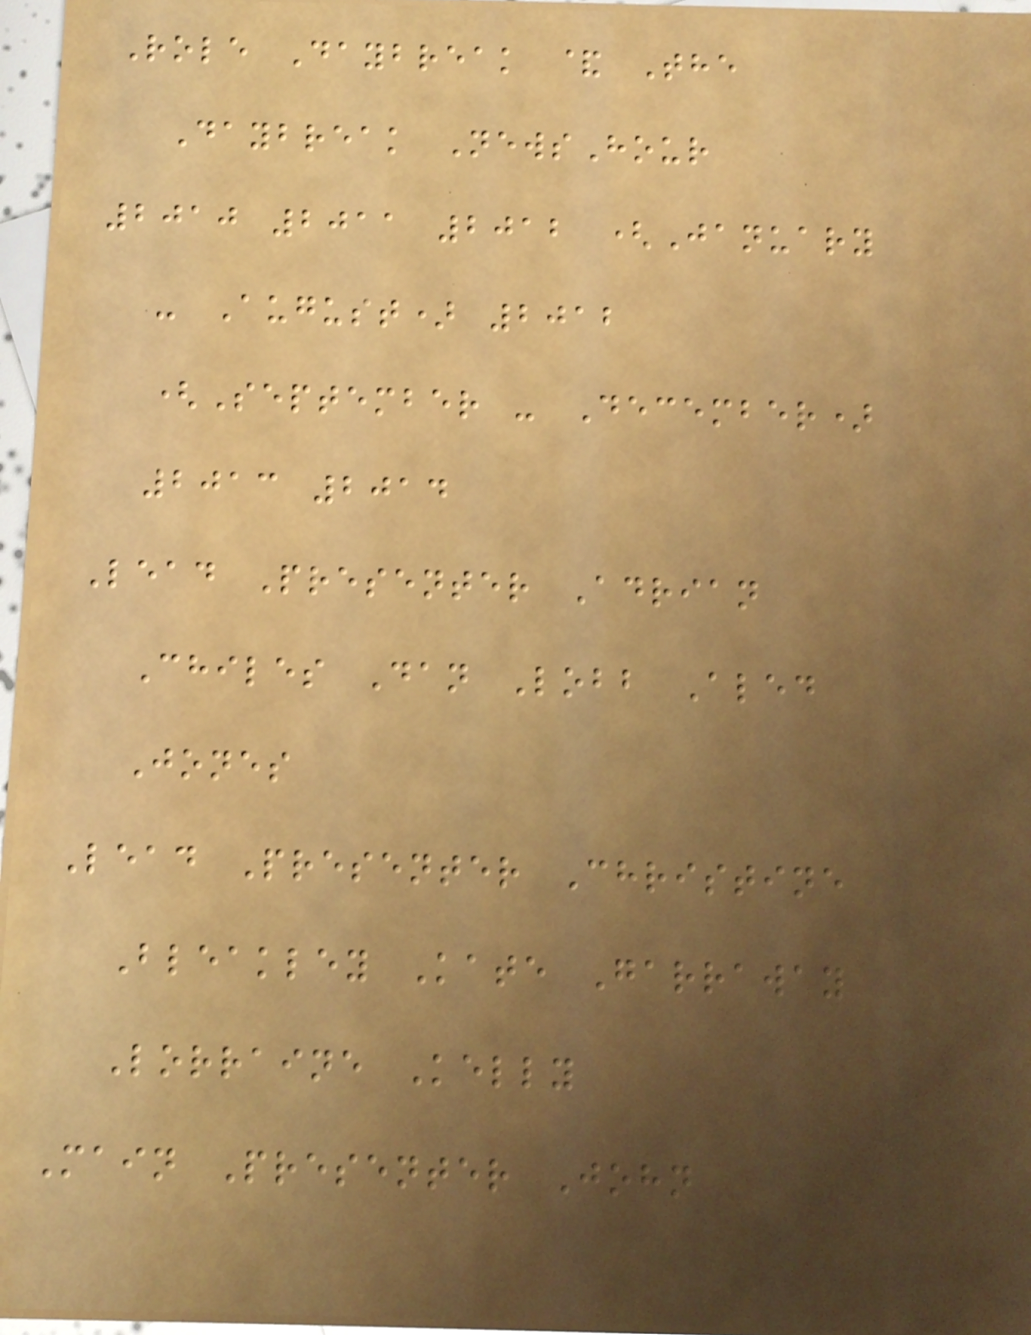Role Daybreak & The
Daybreak NewsHour
2010 2011 2012 (January
- August) 2012
(September - December)
2013 2014
Lead Presenter Adrian
Chiles Dan Lobb Aled
Jones
Lead Presenter Christine
Bleakley Kate Garraway
Lorraine Kelly
Main Presenter John
